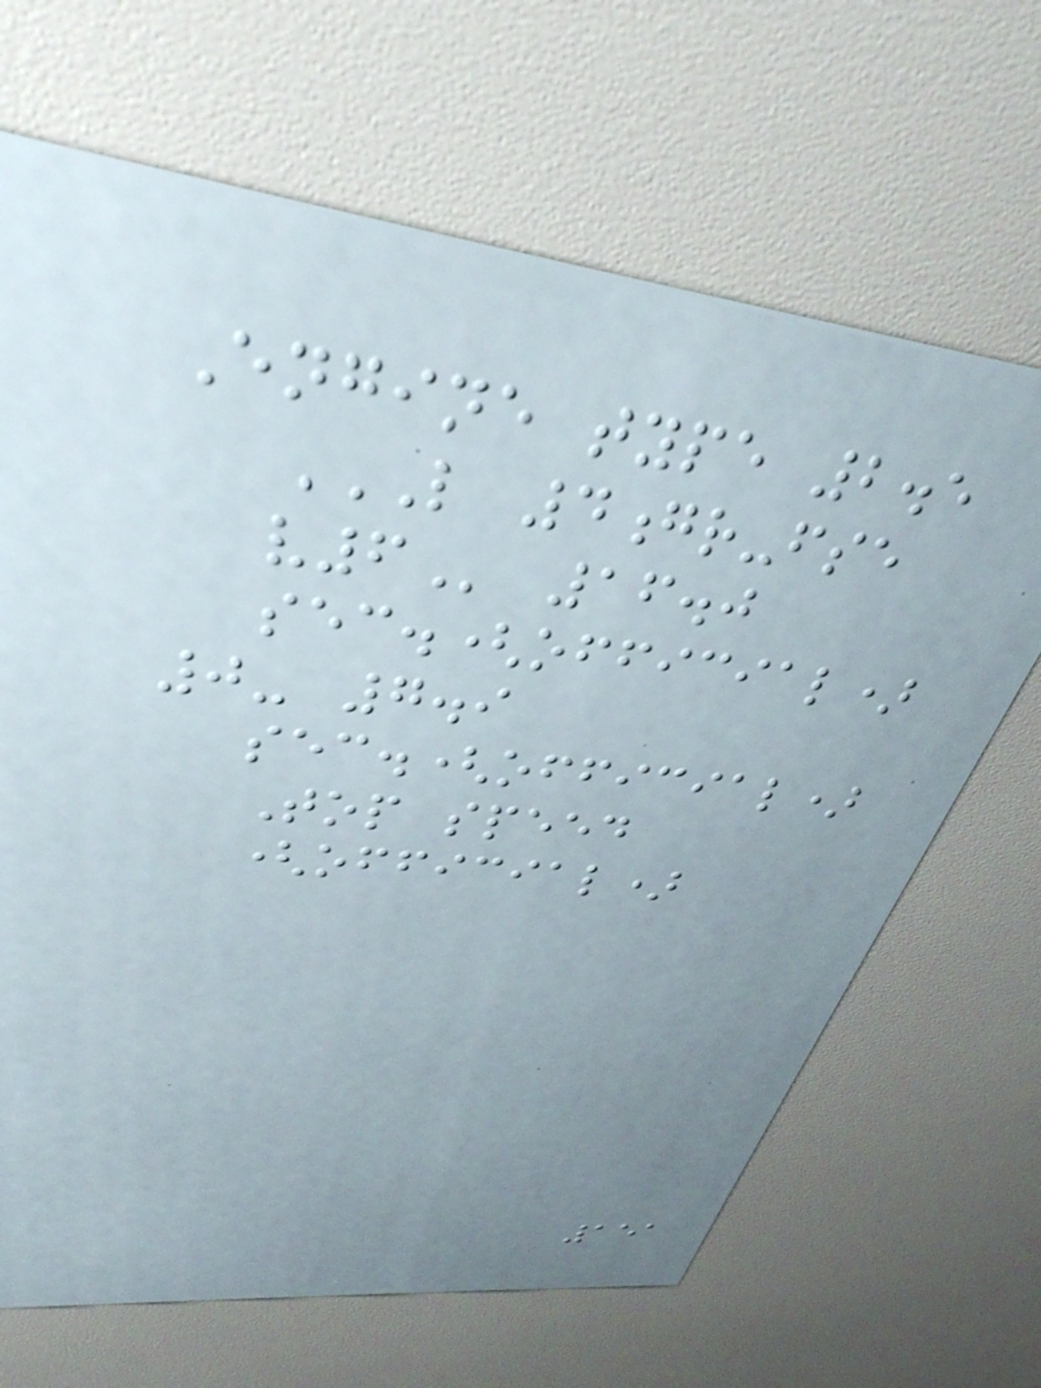Engine type 2.5
L 4GR-FSE
V6 16.0
sec.(official)
0- 7.9
sec.(official)
Top speed
(official)
151
